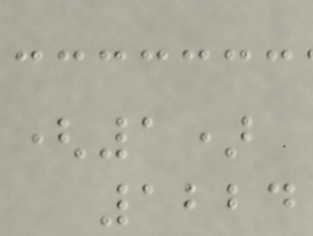(1)
1224
